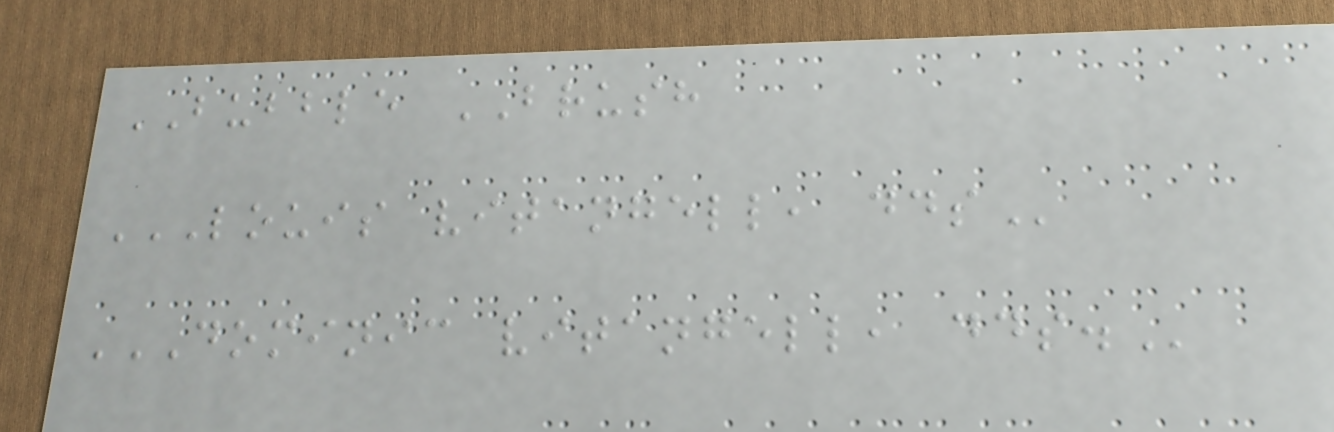BUBBLE BRUSH
LOUIS VITANGELL, DDS
DOMINIC VITANGELL, DDS.
